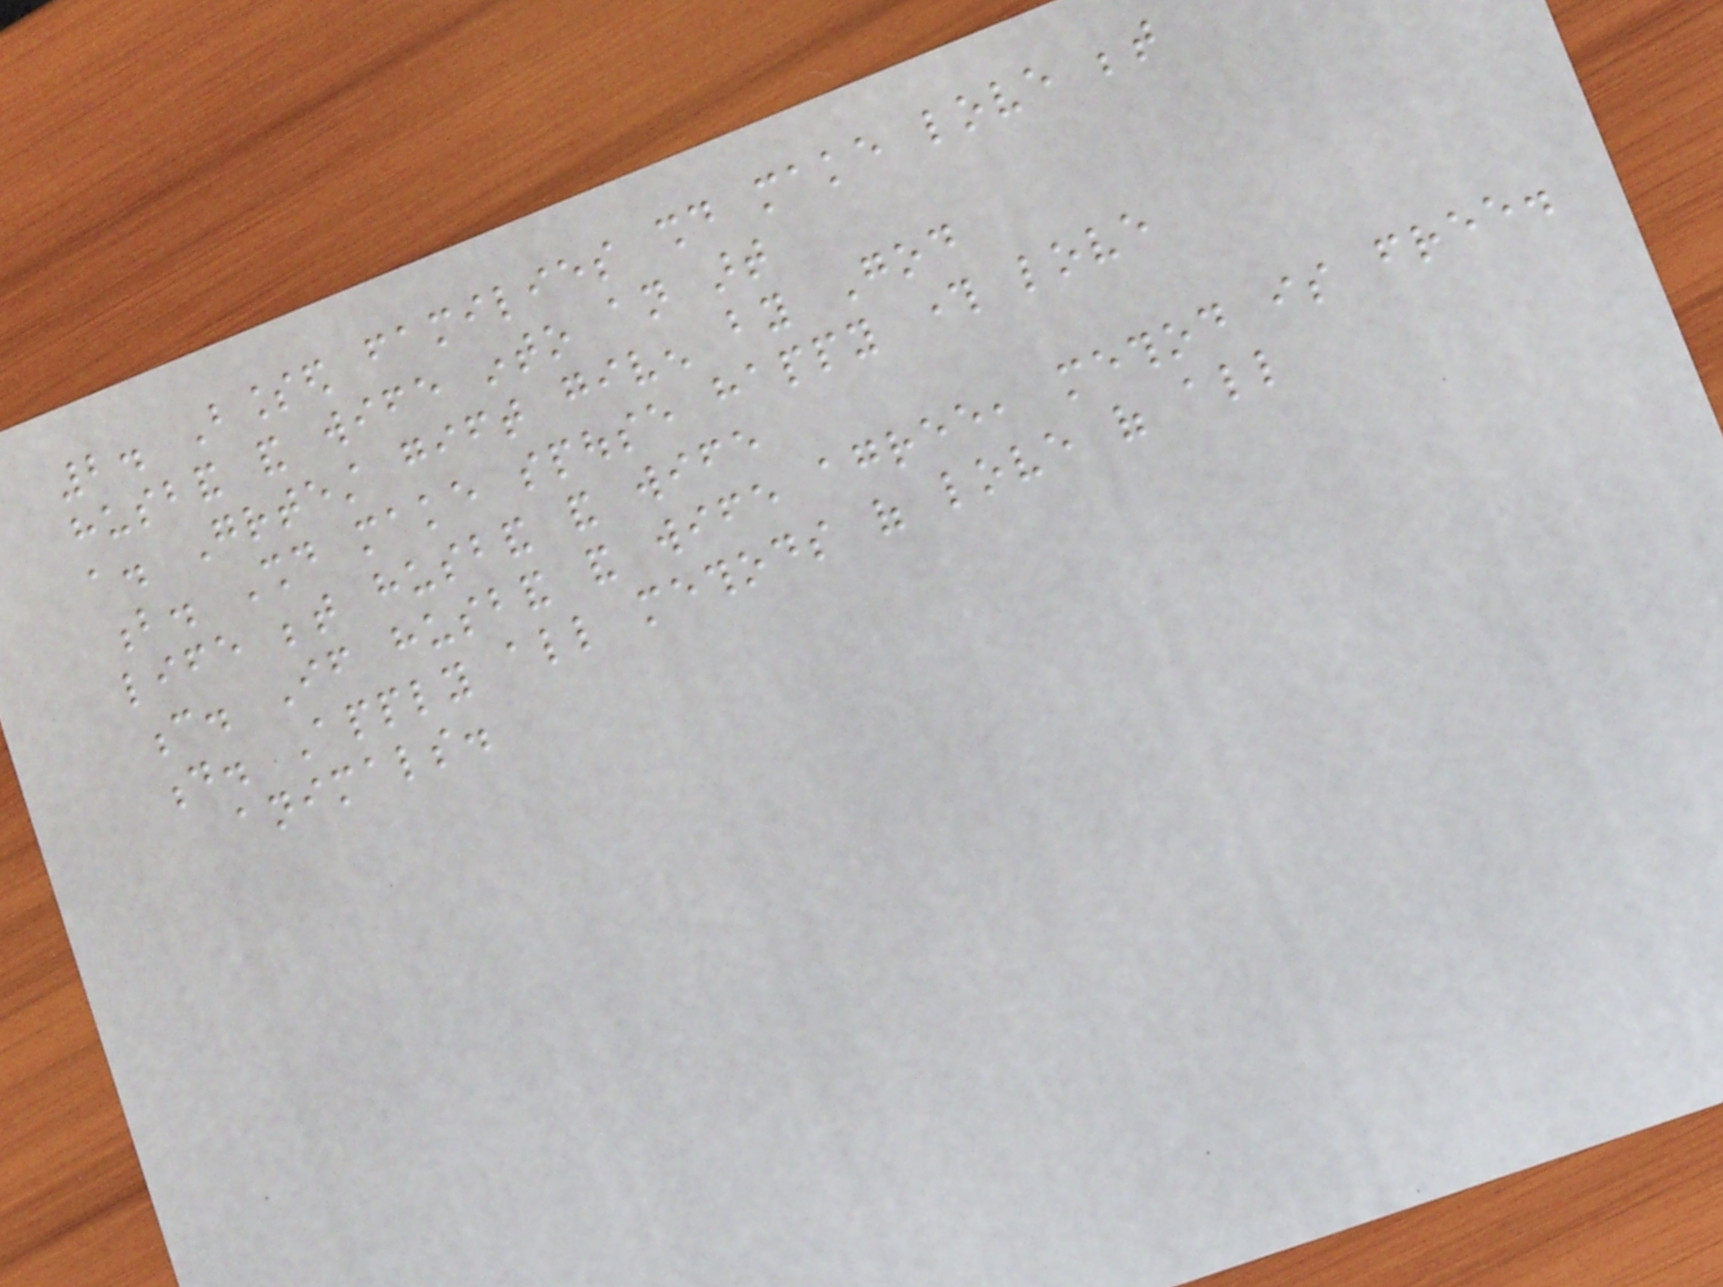2. Blessed families should make love between
husband and wife into an art
a. Greatest gift given by God
b. Should make spouse happy through love
life between husband and wife
c. If husband and wife agree, method is free.
d. Apply all methods of love of all
animals.
